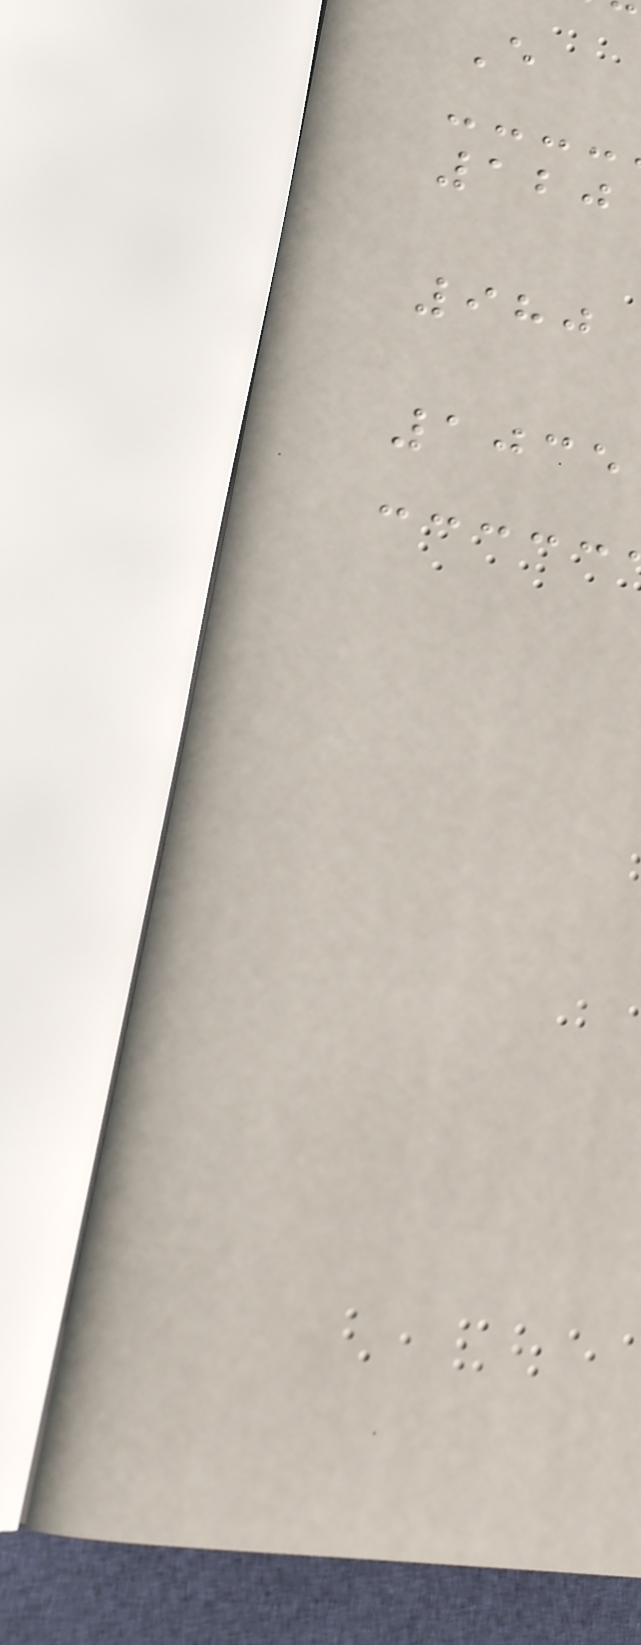E
120
980
1035
